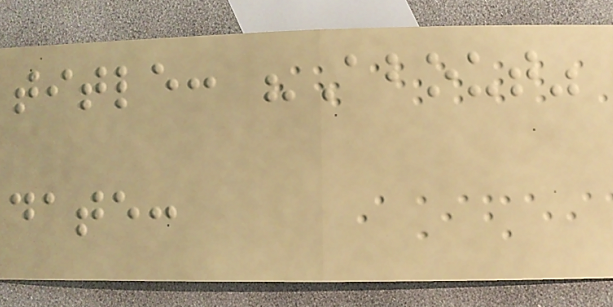title: "About"
date:
